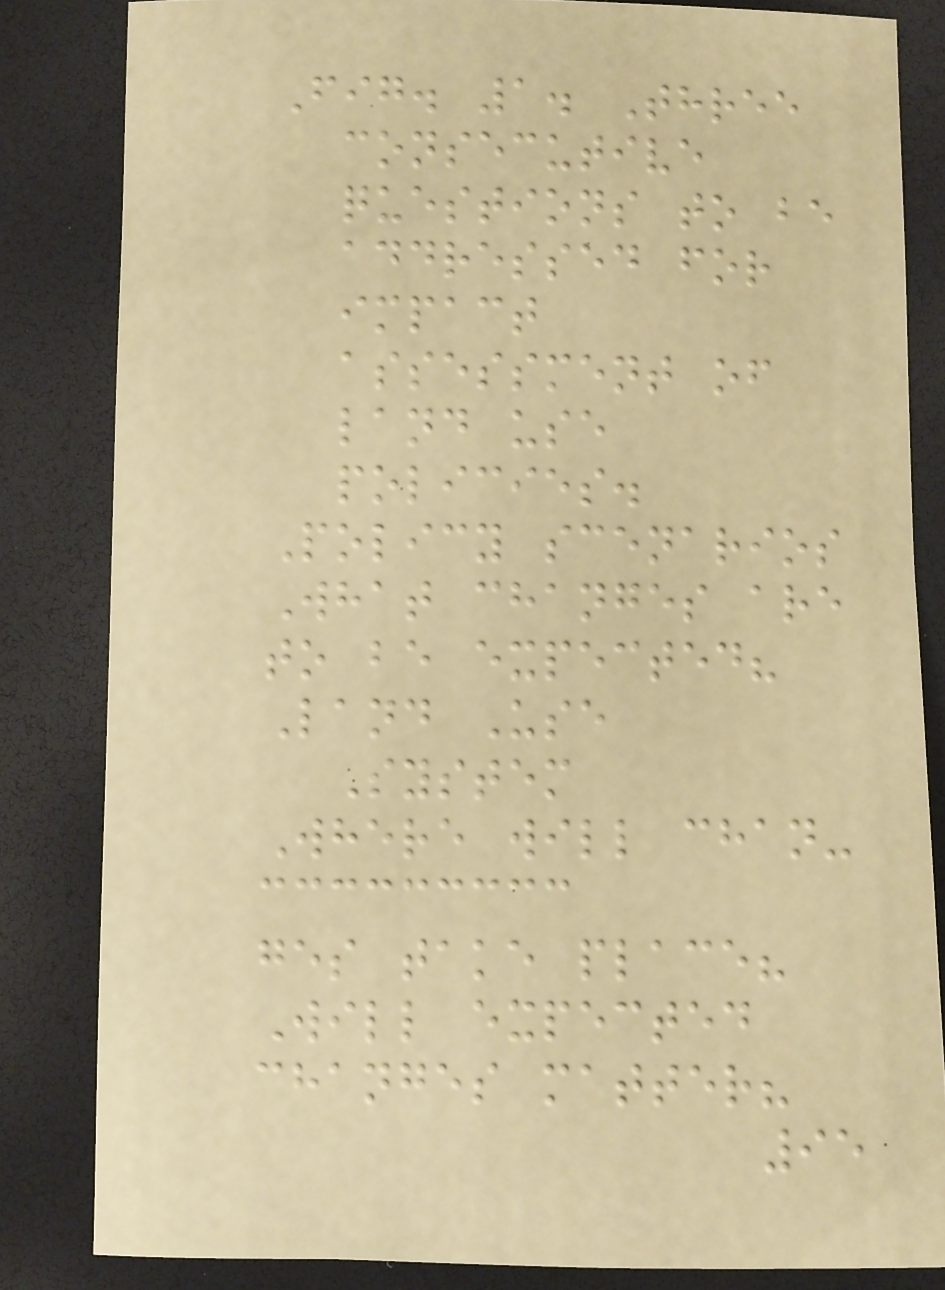Fig. 1. Three
consecutive
questions to be
addressed for
impact
assessment of
land use
policies.
Policy scenarios
What changes are
to be expected?
Land Use
System
Where will chan-
ges take place?
Will expected
changes matter?
95
